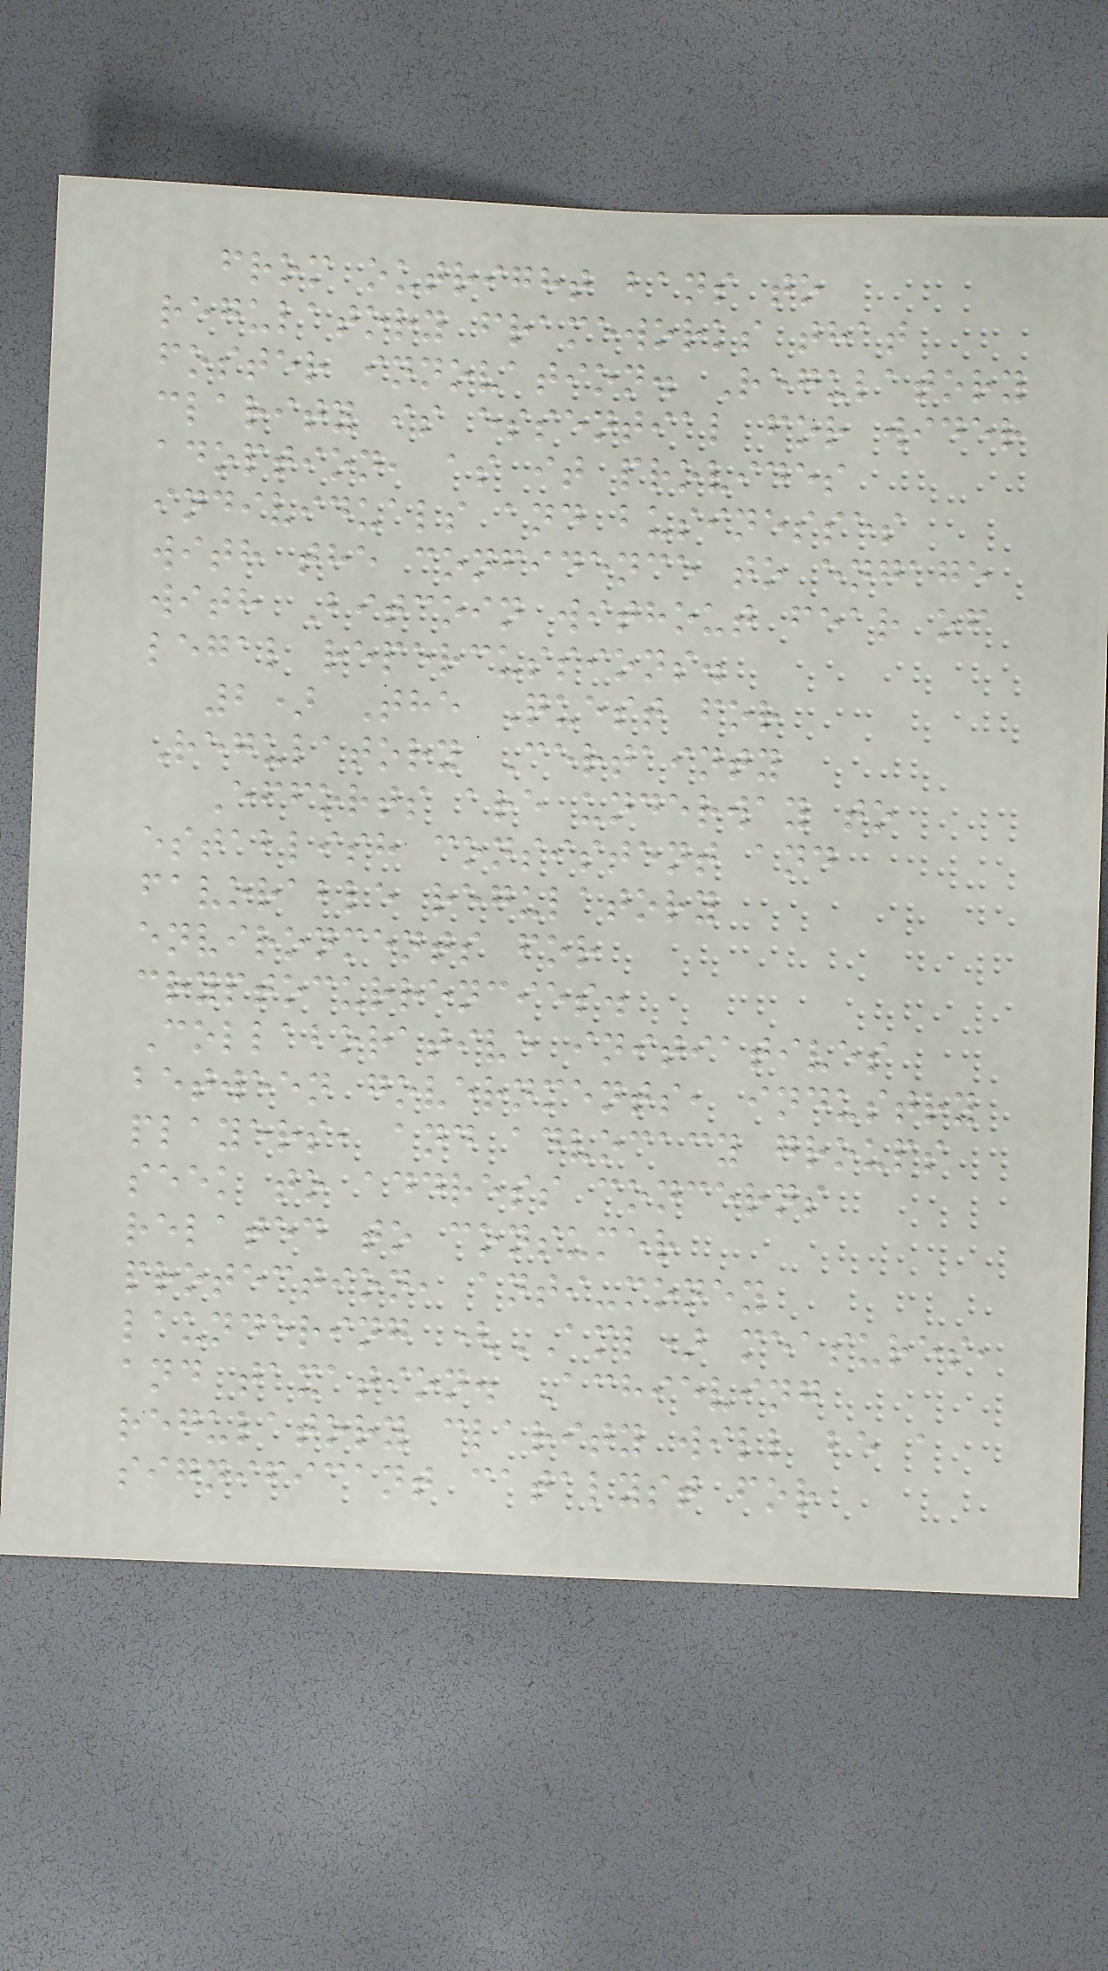from outright bans to
regulatory frameworks that
foster innovation. Regulatory
clarity is essential for wider
adoption, as it provides
individuals and businesses
with the confidence to engage
with Bitcoin without fear of
legal repercussions.
2) The Quest for
Regulatory Certainty
Efforts are underway to
establish consistent and
favorable regulatory
environments for
cryptocurrencies.
Collaborative initiatives
between governments, industry
players, and advocacy groups
seek to address concerns
related to consumer
protection, anti-money
laundering (AML) measures,
and taxation. Achieving
regulatory clarity will be a
significant catalyst for
